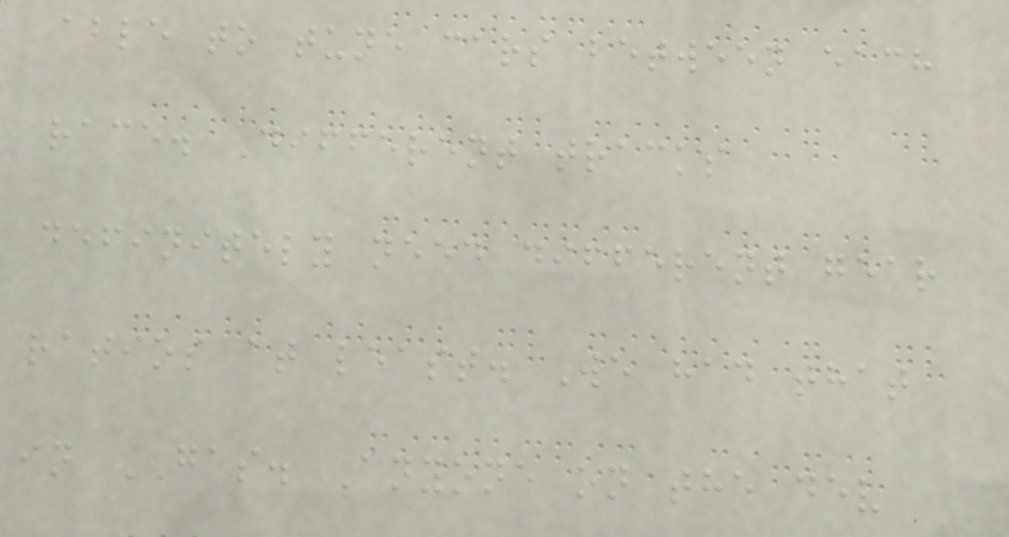able to tune cars between each
race. Different tracks
definitely need different gear
ratios at least. We had that
in GAS. Anyone on the dev
